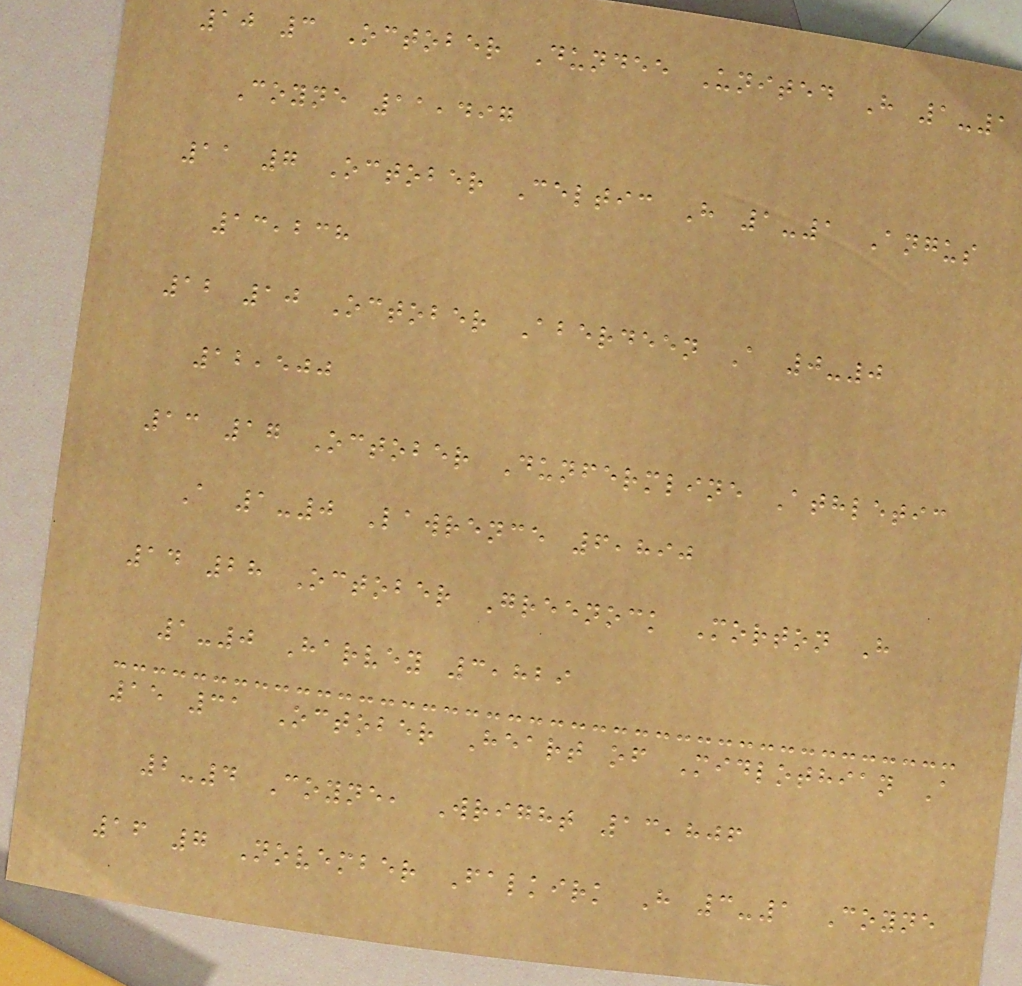10 3 October Dundee United H 1-1
Coyne 11,497
11 7 October Celtic H 1-1 Angus
13,238
12 10 October Aberdeen A 0-0
12,500
13 17 October Dunfermline Athletic
A 1-0 Lawrence 6,890
14 28 October Greenock Morton H
1-0 Harvey 3,829
15 31 October Heart of Midlothian A
2-4 Coyne, Wright 13,806
16 7 November Falkirk H 3-1 Coyne
